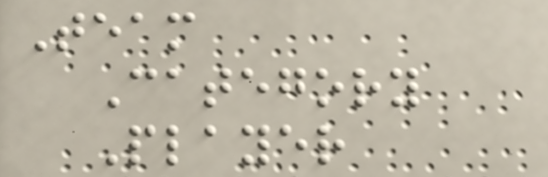Team
Category
Player
